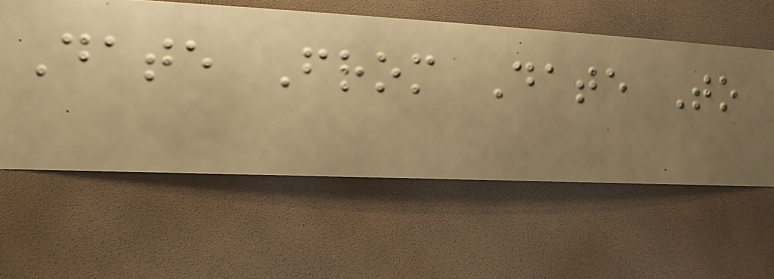Date From Date To
